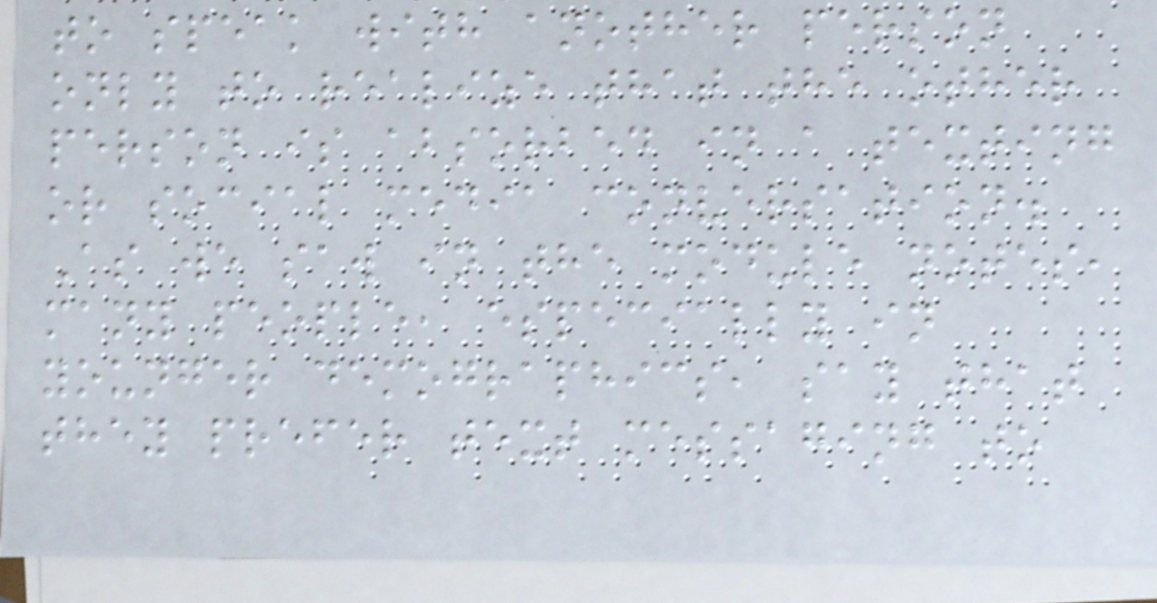to speak with another person
only to realize that the other
person is absorbed in a texting
or social media conversation.
As we saw in the module notes,
many people, especially in
younger demographics, say that
they prefer text messaging to
